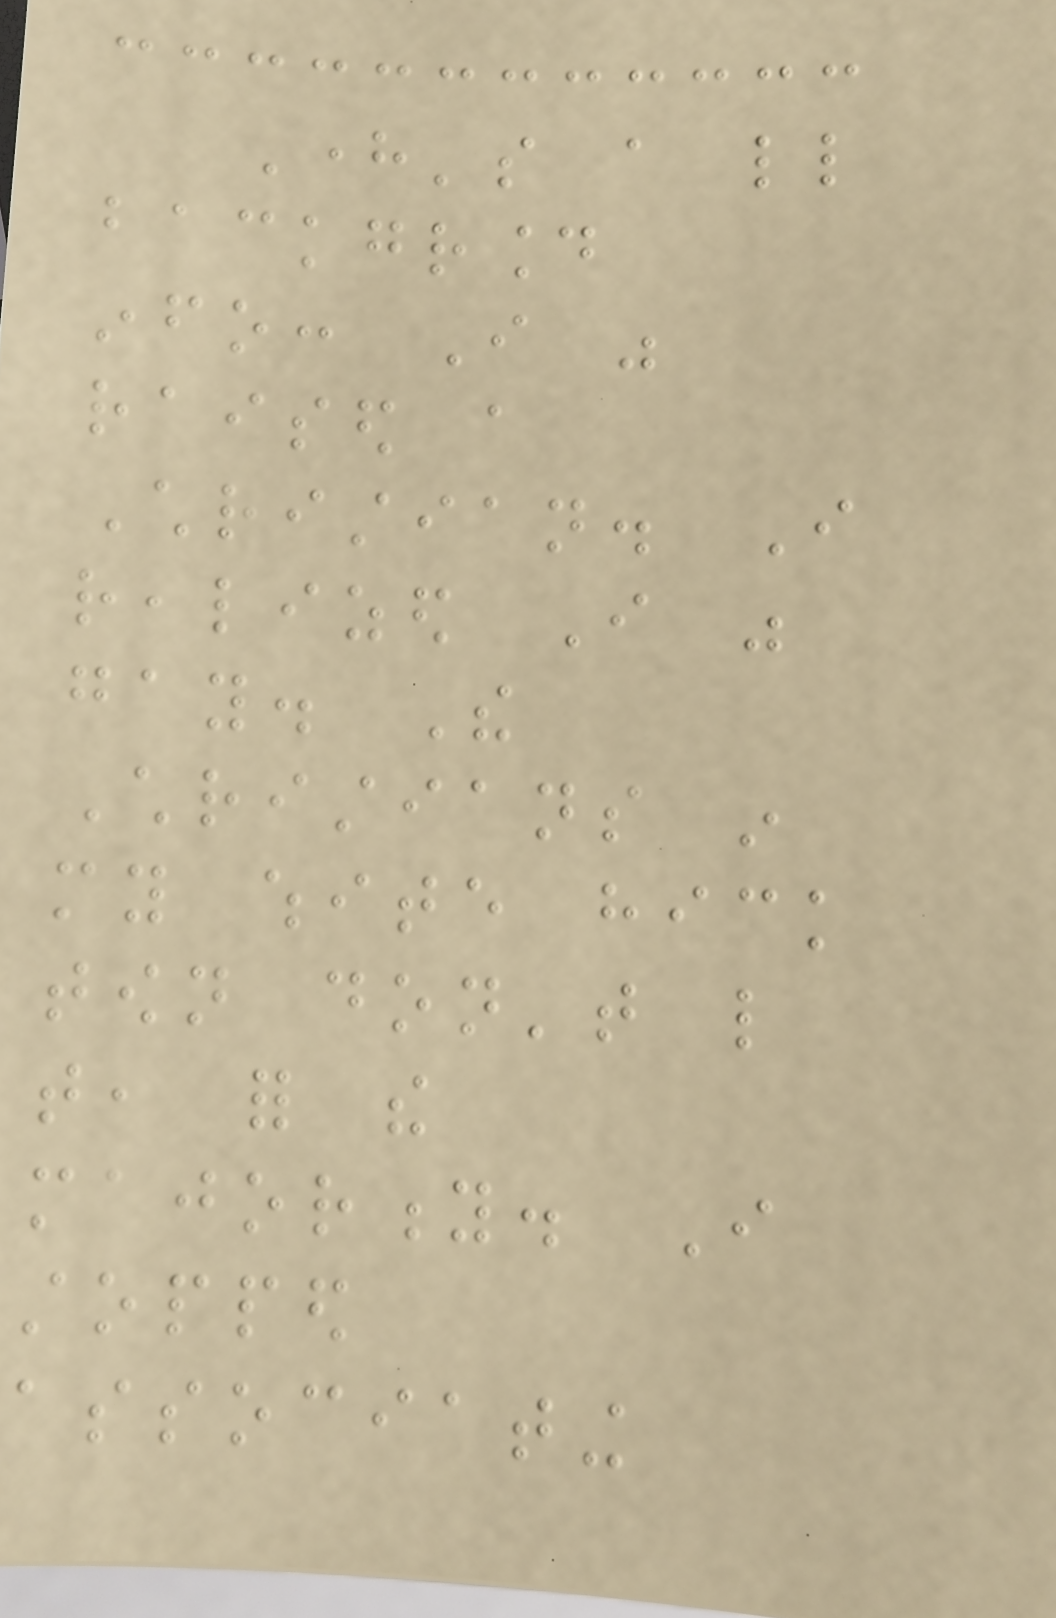Here's a little
background
info: I was
raised a
Christian. I
realized I was
gay. The
Christians in
my white hick
town don't like
that, for the
majority. I
stopped
associating
